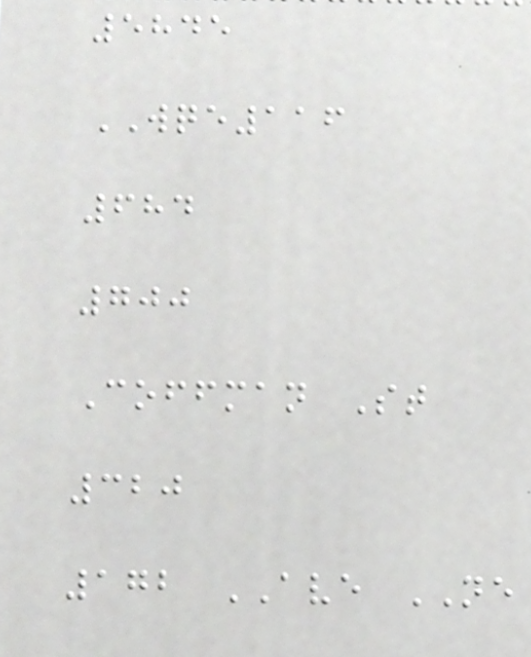5845
WQE116
684
700
Coffman St
320
172 AVE NE
